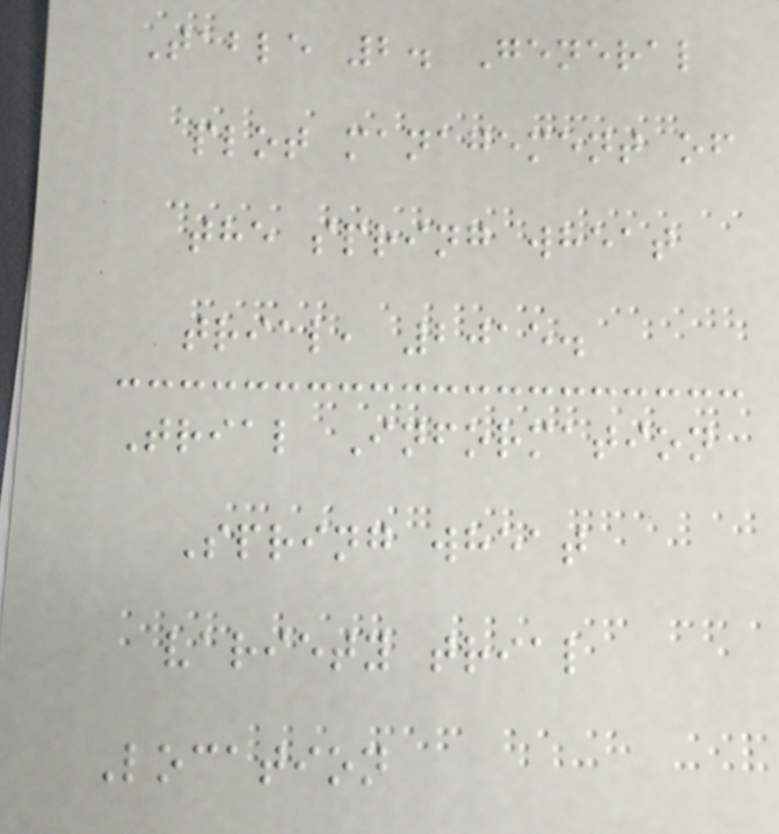Table 2. General
plot management of
the spring wheat
trial, 2015.
Trial Information
Spring wheat
variety trial
Location
